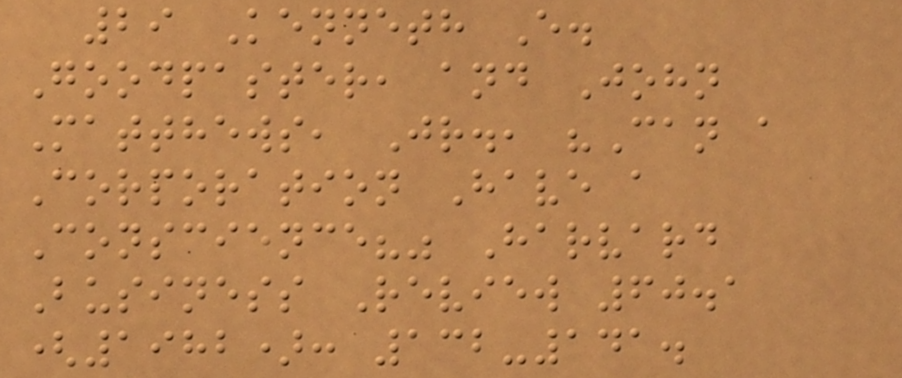29 Kenneth E.
Goodpaster, and John
Matthews, Jr., "Can a
Corporation Have a
Conscience?" Harvard
Business Review 60.1
(1982): 132-141.
